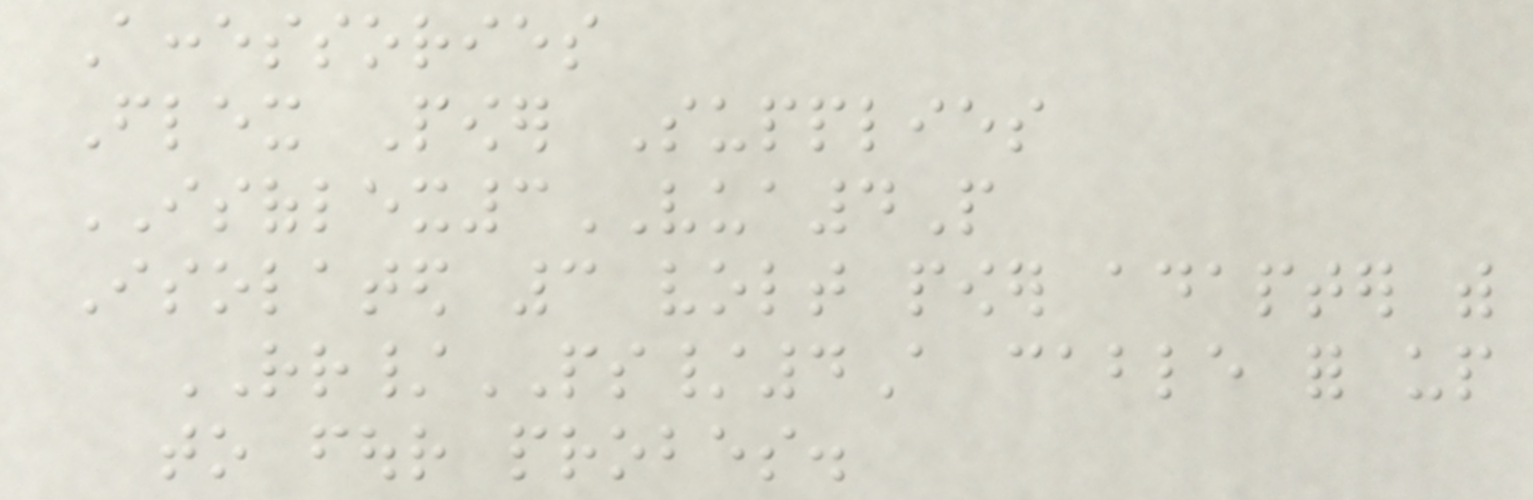Accessories
Flex Power Supplies
ISOFLEX3VUA4P
Isolated 3 volt power adapter with
RR/PS/4A cable for up
to four probes.
